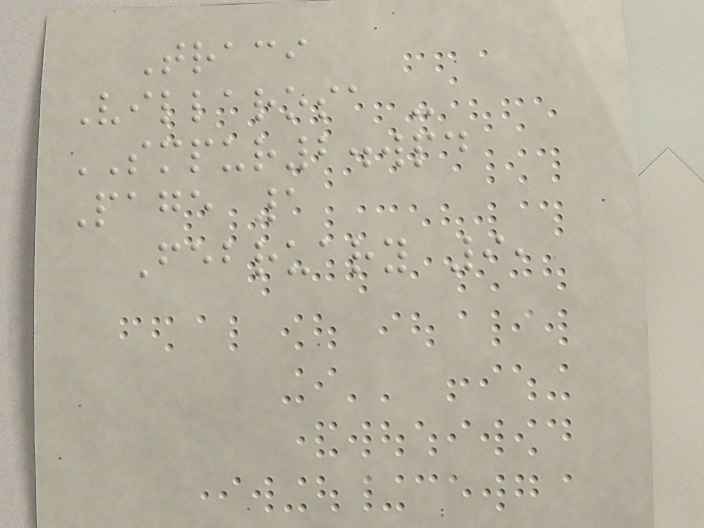Traci
Villarosa -
SMPUR2.wpd
Page 1
February 9,
